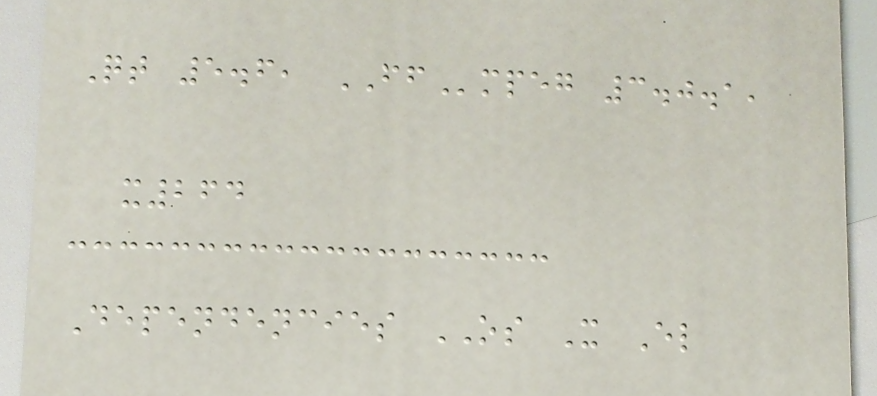Qt 5.6, FFmpeg 3.0.1,
x264
Dependencies OS X El
